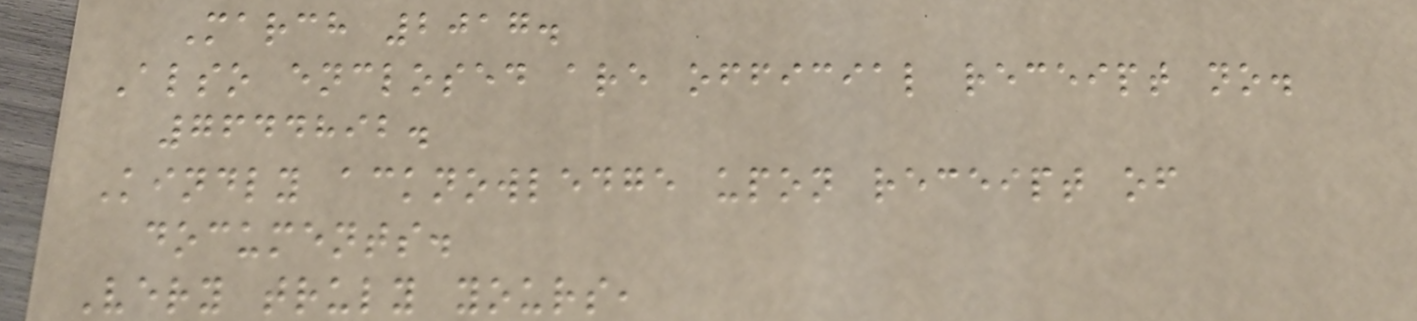March 2017.
Also enclosed are official receipt no.
7644892.
Kindly acknowledge upon receipt of
documents.
Very truly yours,
